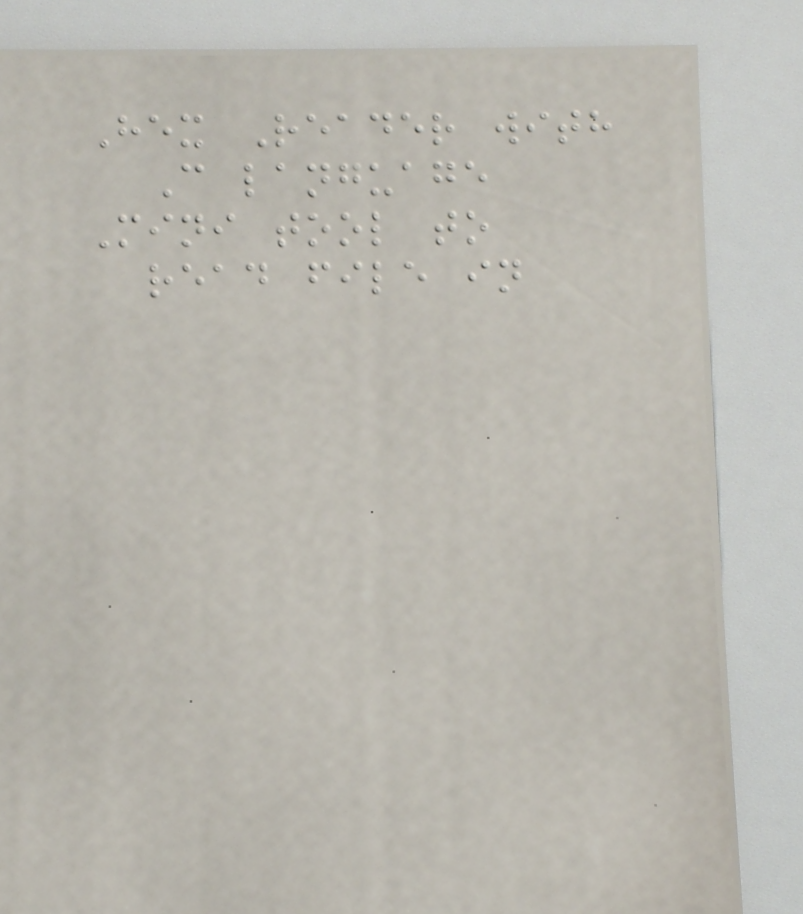Hex Reader with
C language
Mini tool to
read file in
